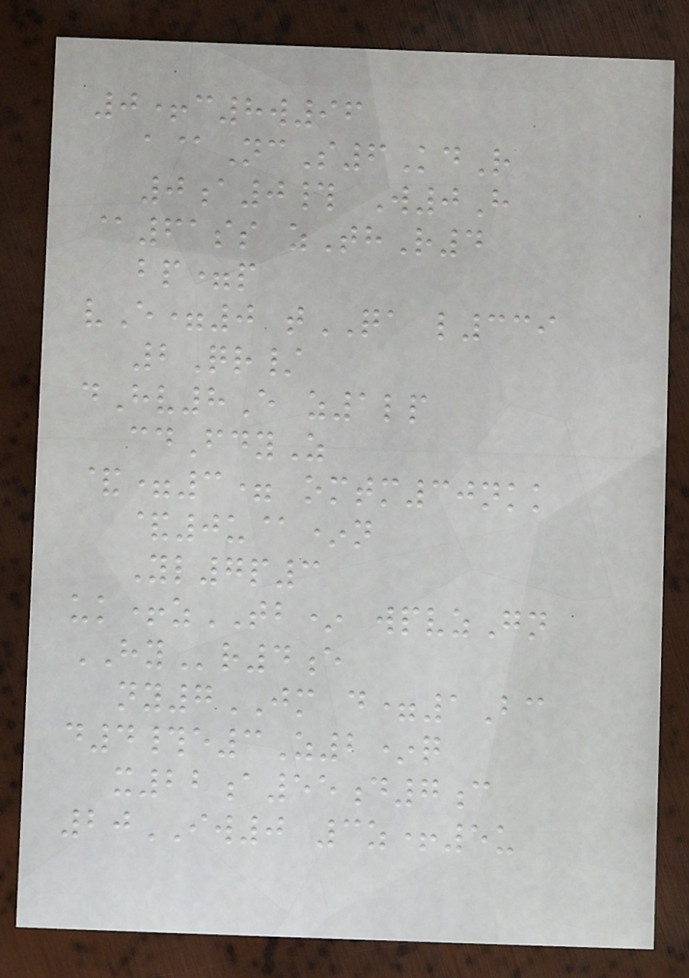0+c8w96
a@NcS6KdR
0a0# W0H
@61ss zThR4
bp=p
vE=0 tQA l339
2Qr/
dHv8E z1lp
cdFdyZ
&=3= omtm30nkk
&0u@*n
Yl7p3
uk+zTB* wpvzGn
HYr4e
ny7JM d=1Bc
d4#e3Z2*q
x22a55d7c
20IW0 3z+5u
